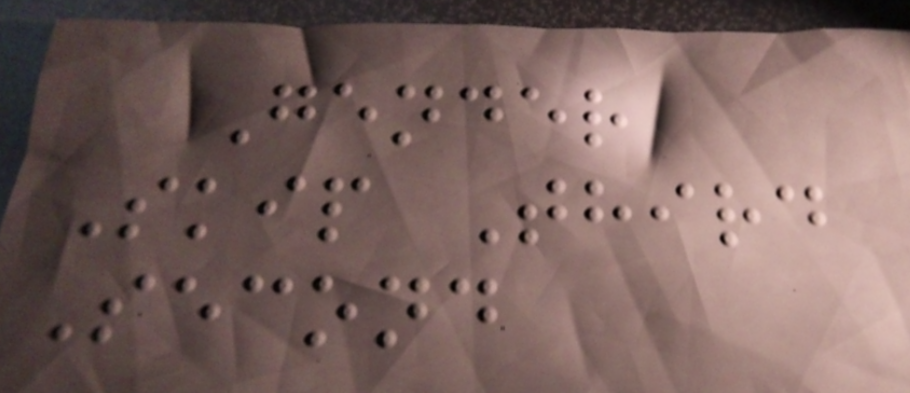Gender
Skip Third
Second
